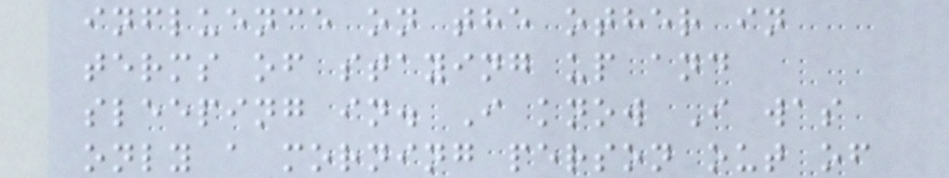influence on the other in
terms of staying up and
sleeping in. I know I was
only a morning person out of
